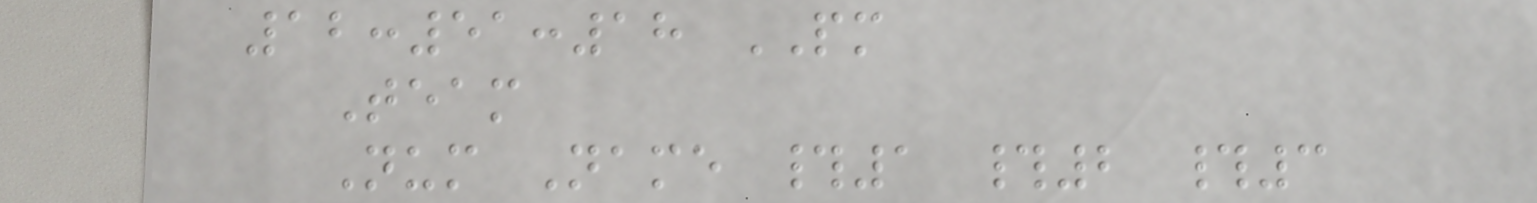12:51:18 PM
Team
Num Name #1 #2 #3
